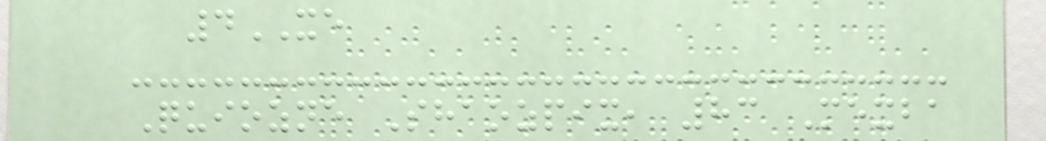4XE
Quiozne Shaozpix, 83 Mexba
